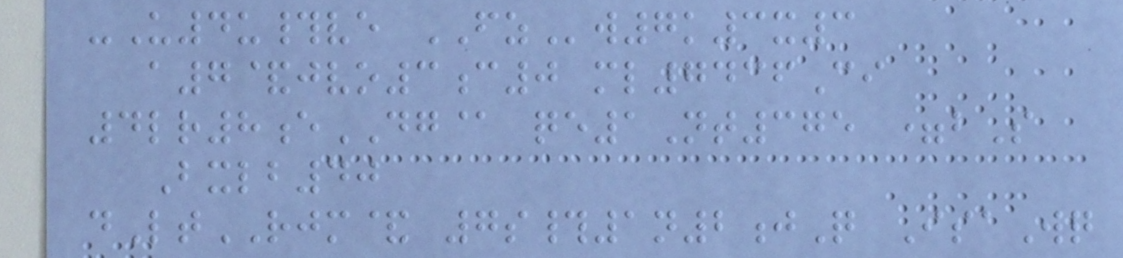-U4u#ve FZw7k3x3
a7&jvo3c0 ml7436Ci
4lr8eDG@ qe1Nt375 =bS
Bxlb40
dLtRJM& 7s#1n2jQ IsaWq
